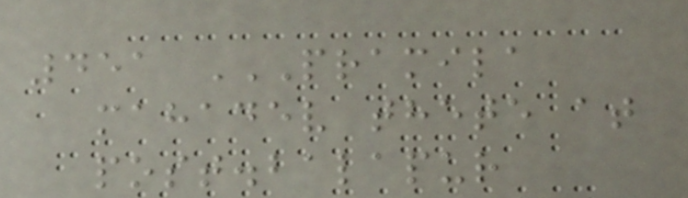451 PRAMILA
MAHADEV THETE AT
POST.BALAPUR
